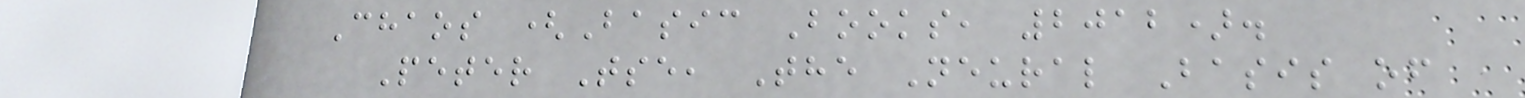Chaos (Basic Books, 2012).
Peter Tse, The Neural Basis of
